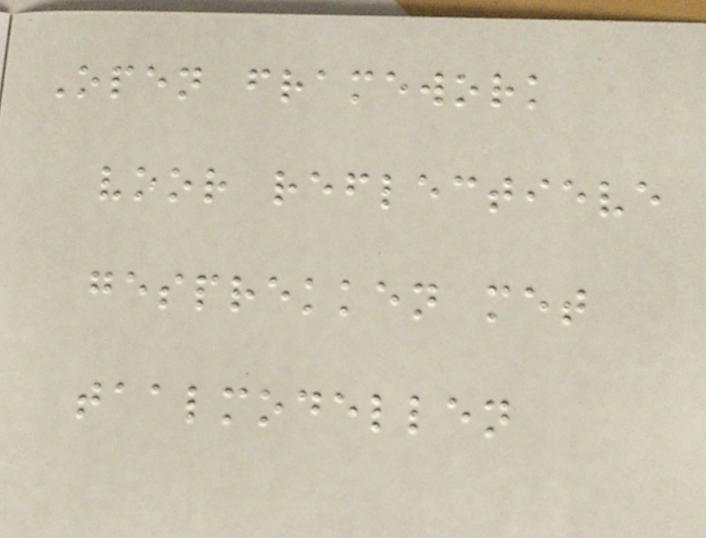Open framework
voor reflectieve
gesprekken met
taalmodellen
